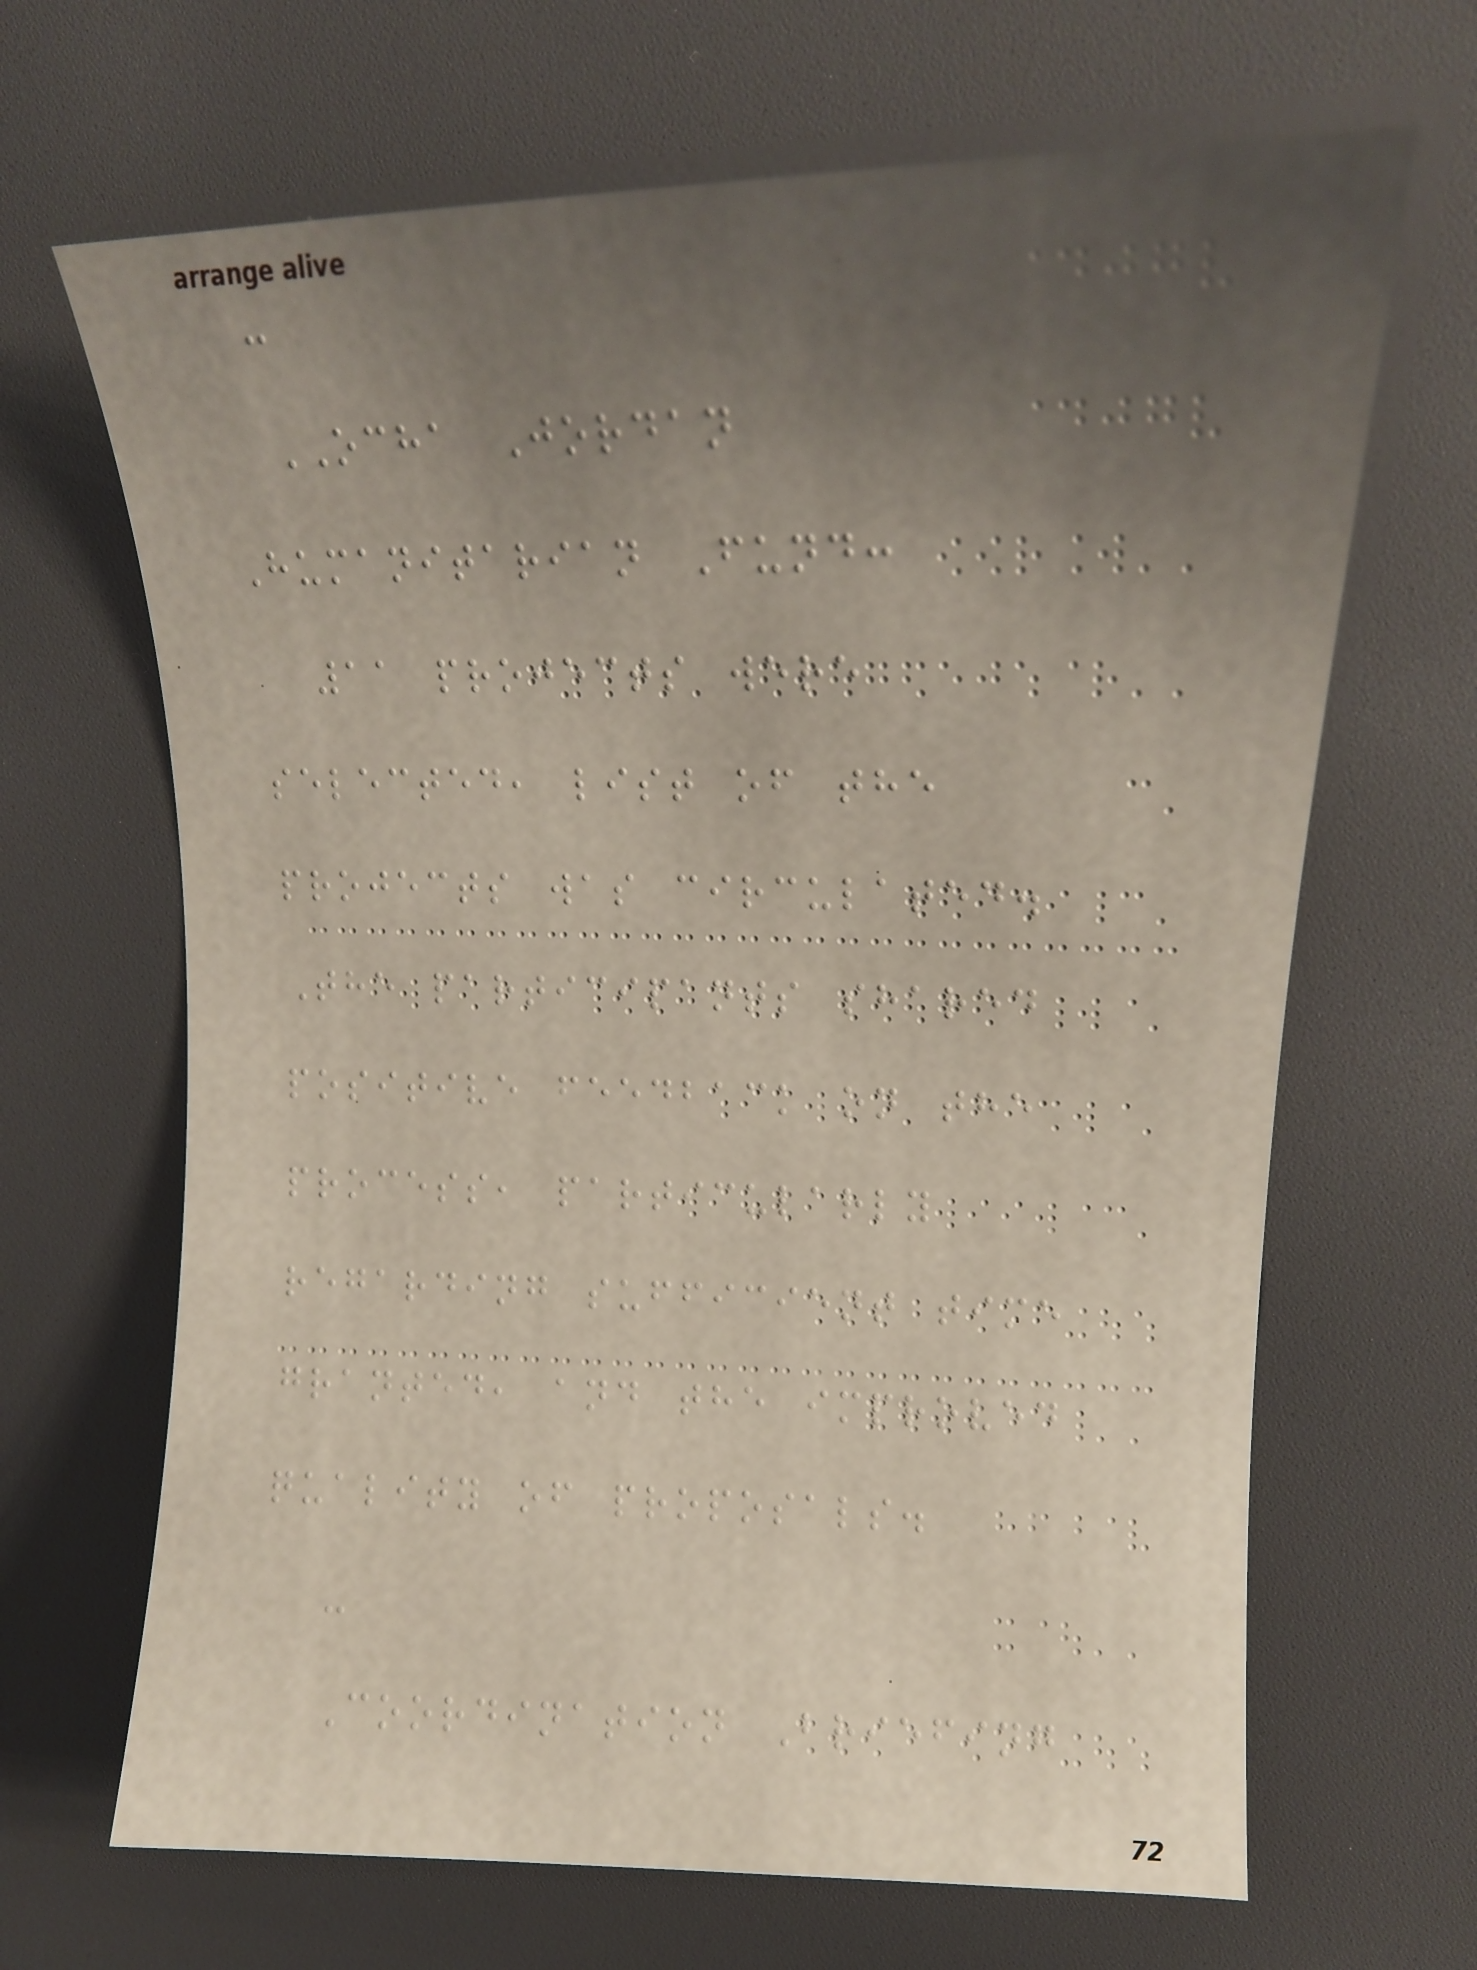-
OCHA Jordan
Humanitarian Fund:
11 projects were
selected, list of the
projects was circulated.
The participants shared
positive feedback on the
process, particularly
regarding sufficient time
granted, and the improved
quality of proposals.
-
Coordination Briefing
